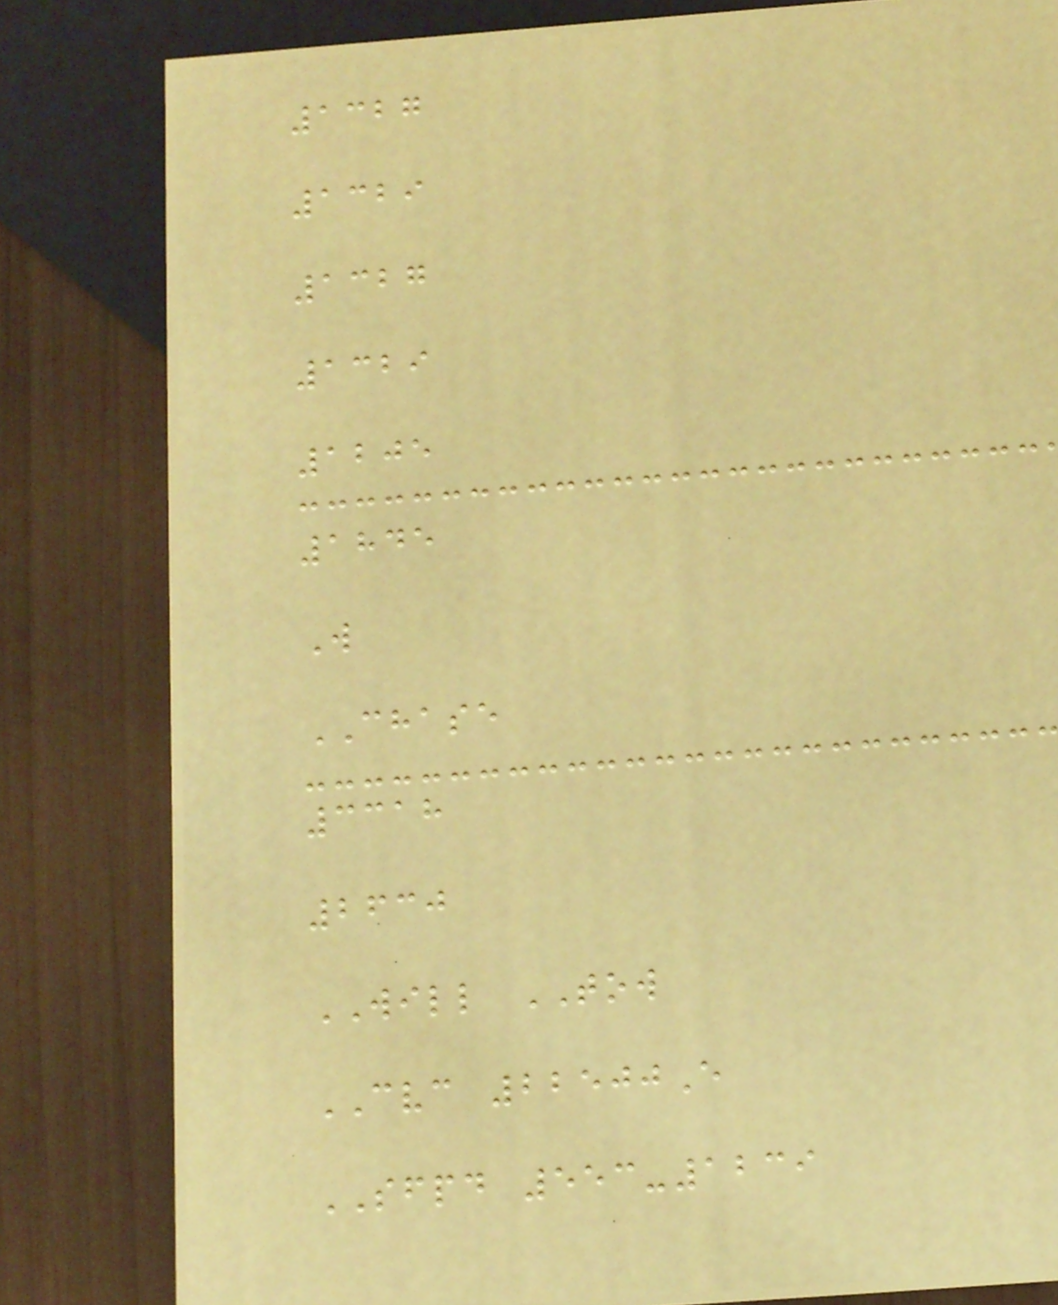1327
1329
1327
1329
1205
1845
W
CHASE
3318
2630
WILL TOW
CVC 22500E
SFPD 553-1239
